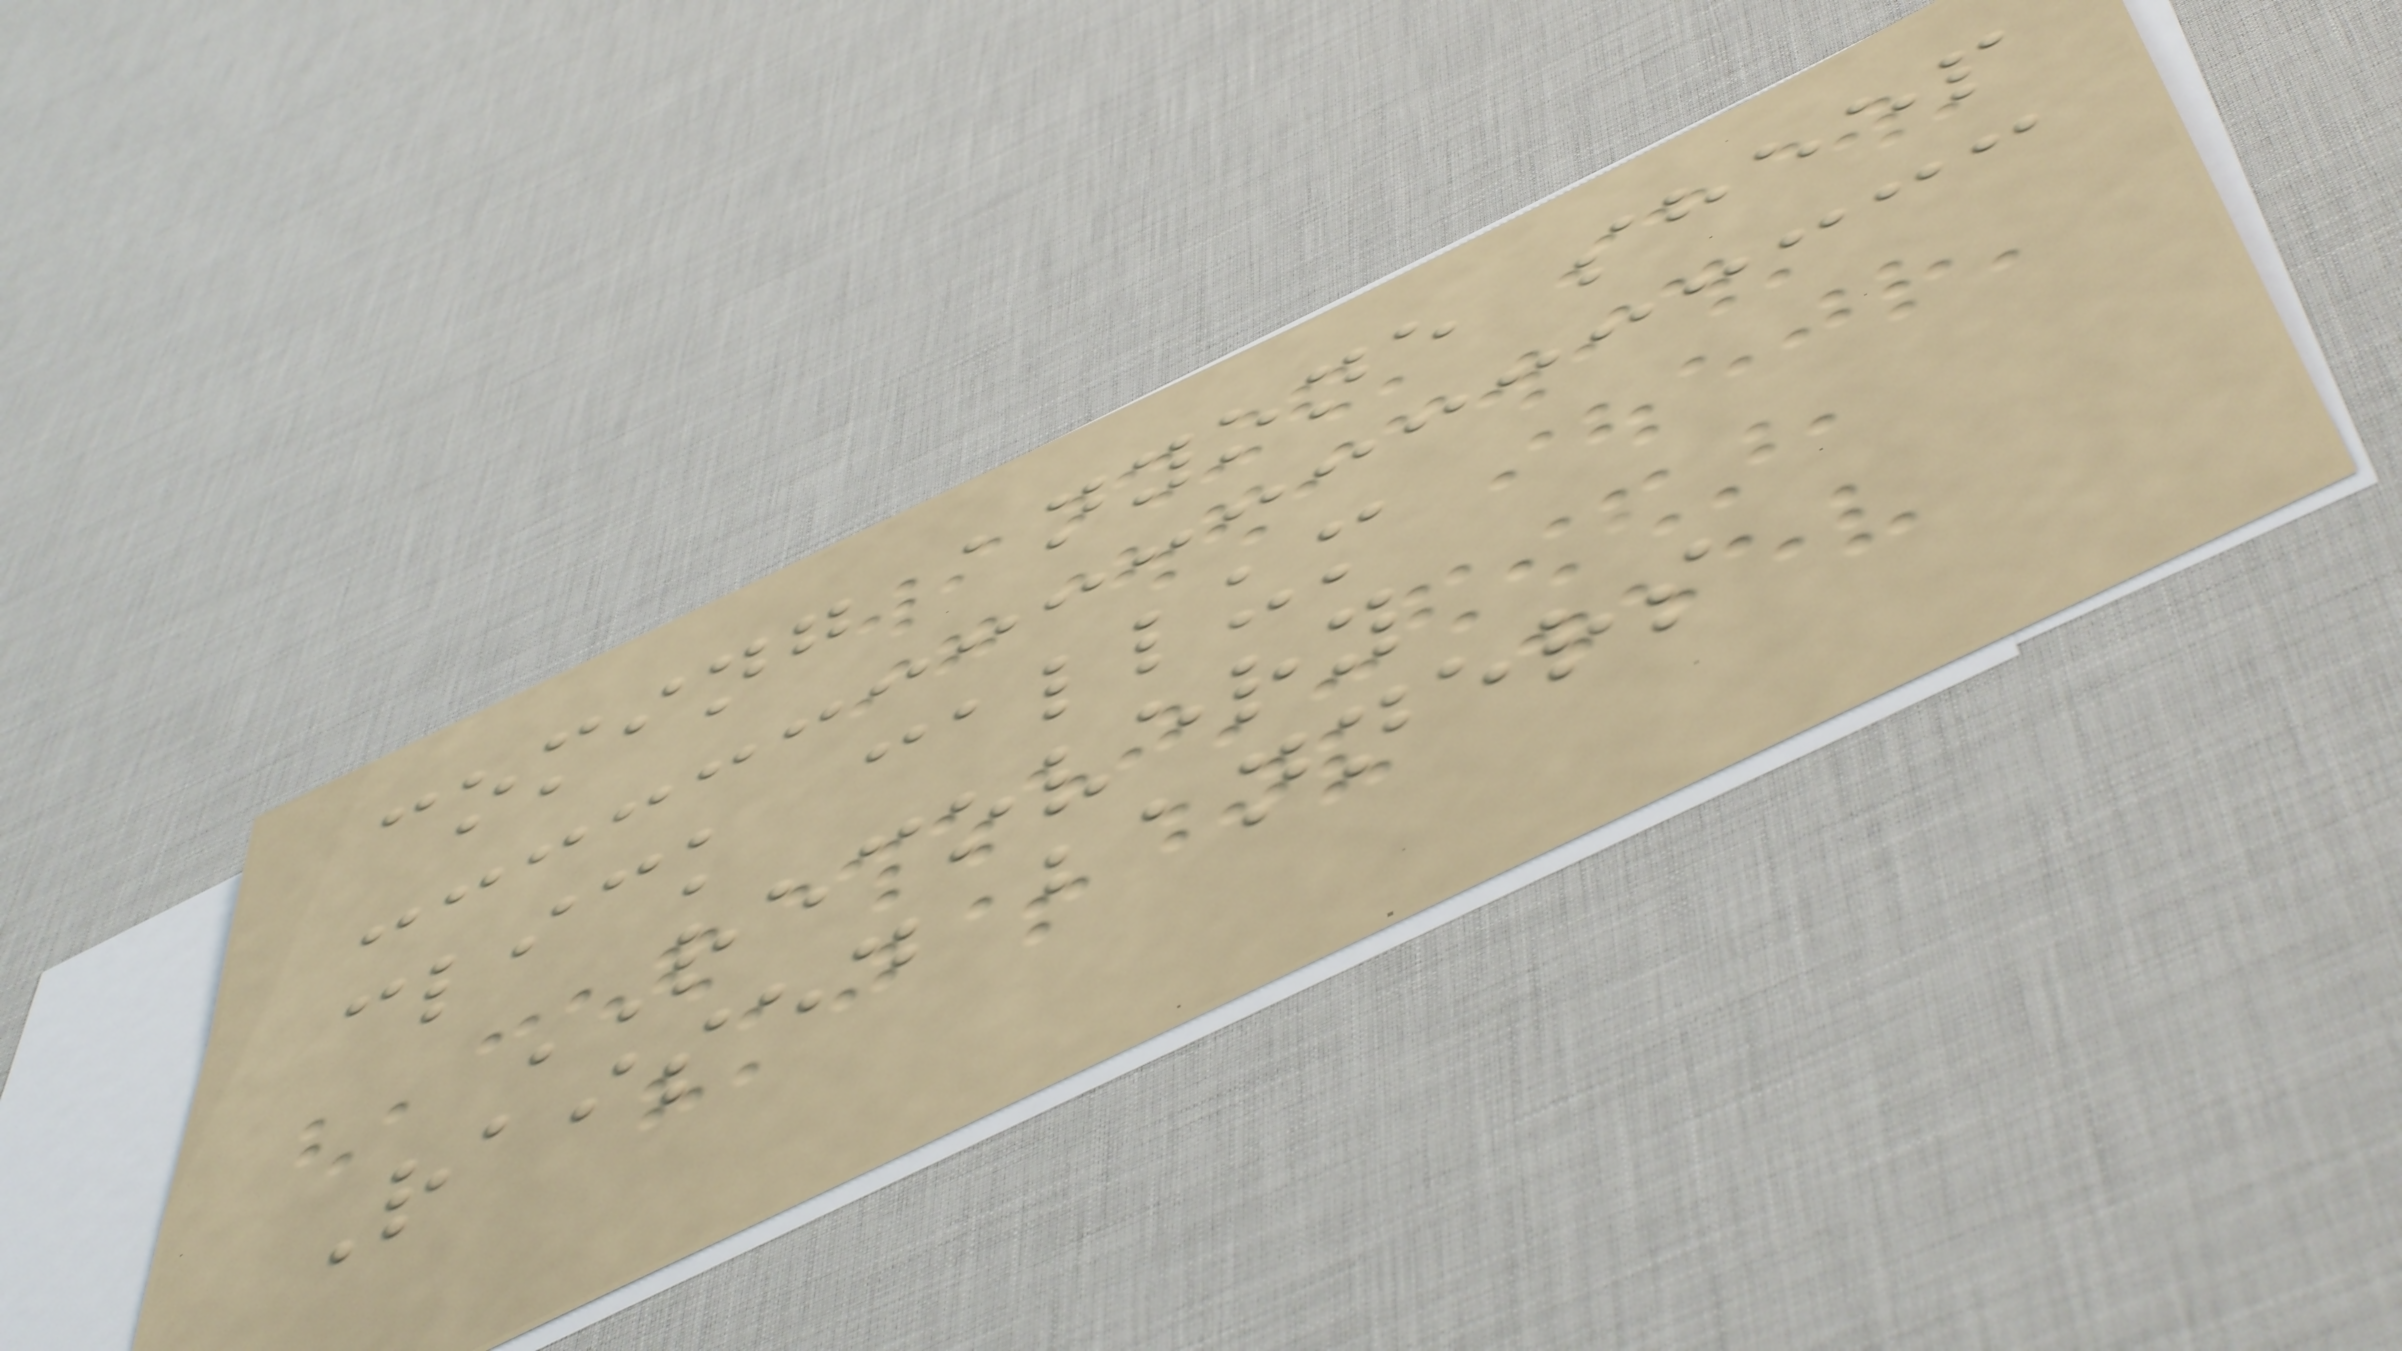coming anyone sheep
click callum
RECOVERY
Raised banners
